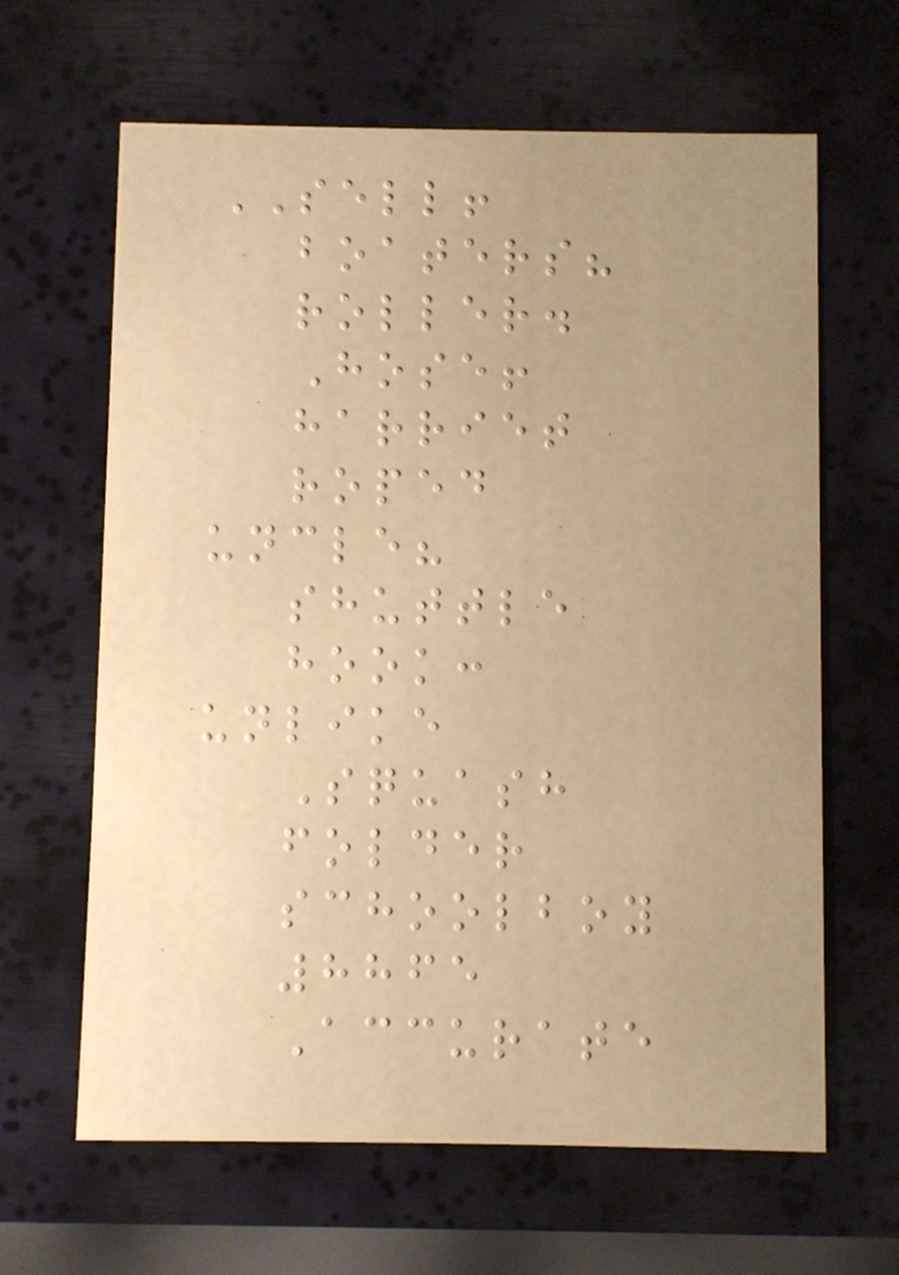SELL!
boaters?
roller.
Hose!
harriet
roped
uncle?
shuttle
hook:
unlike
Squash
folder
schoolboy
8865
Accurate
